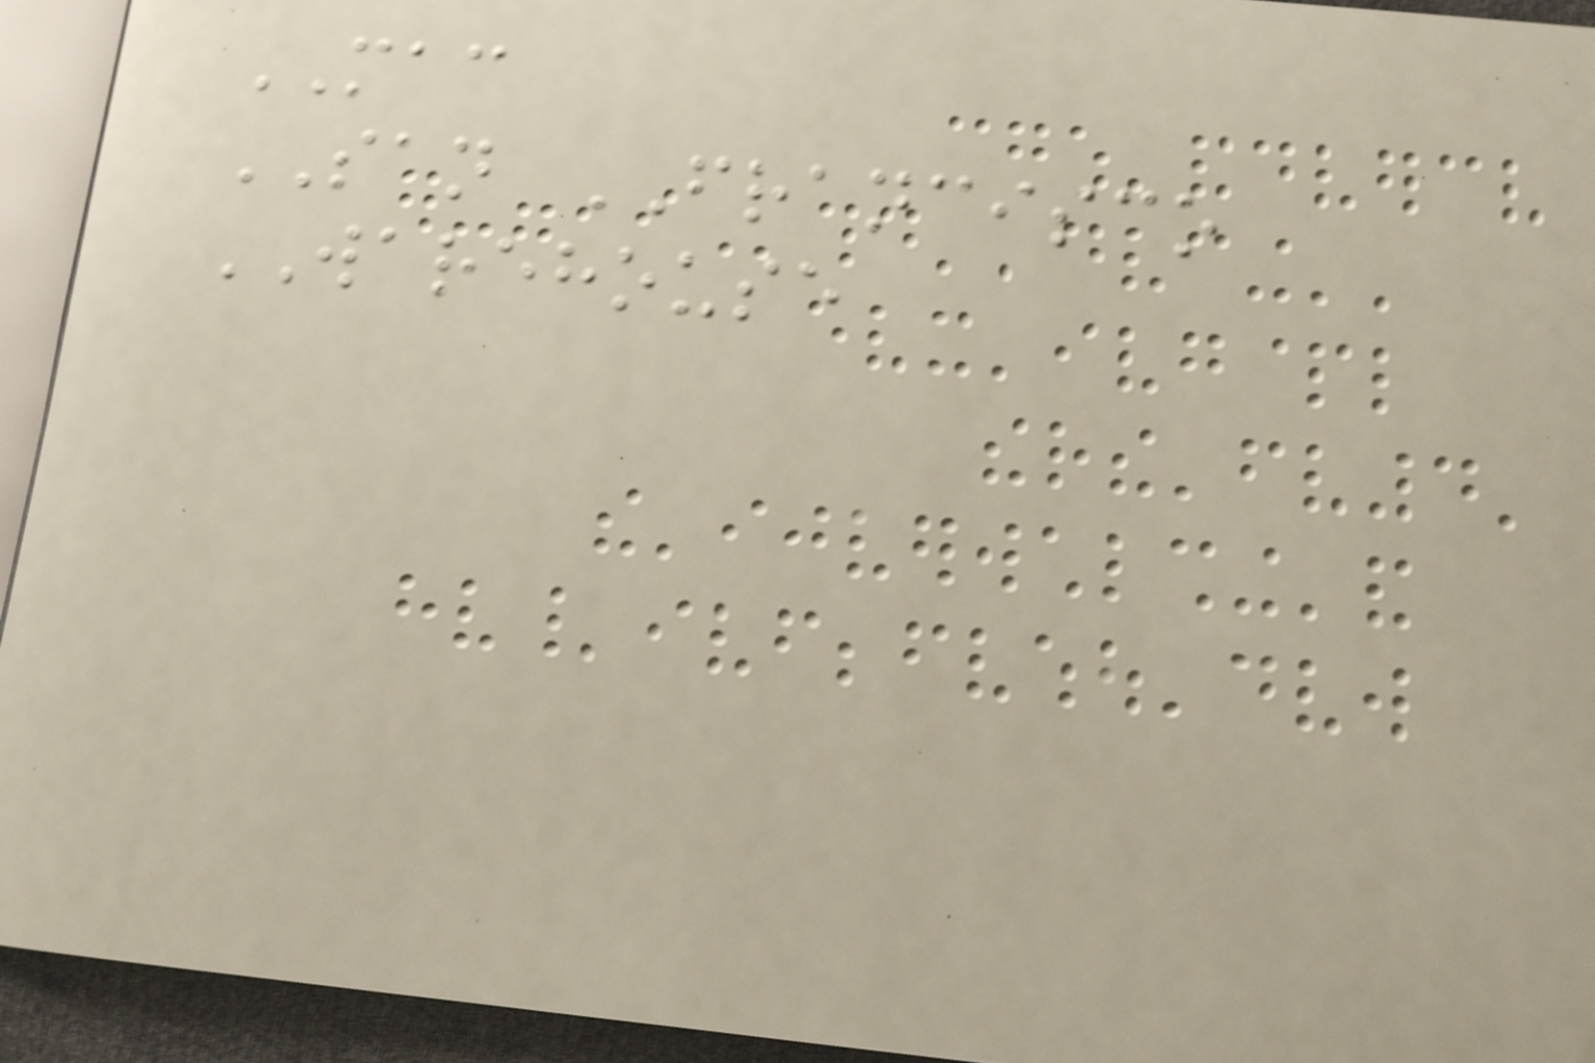MAC
SAN FRANCISCO
WAREHOUSE
